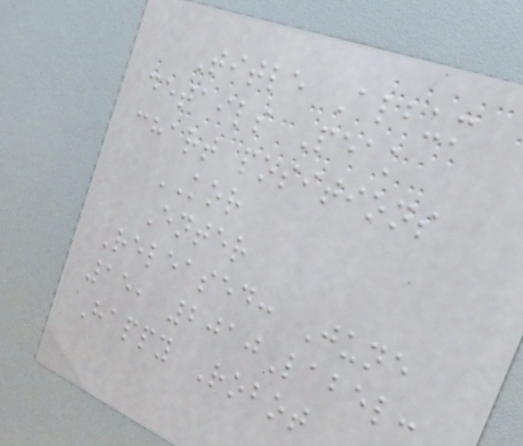Title Album
details Peak
chart positions
KOR
Enter
Released: June
15, 2010Label:
Happy Robot
